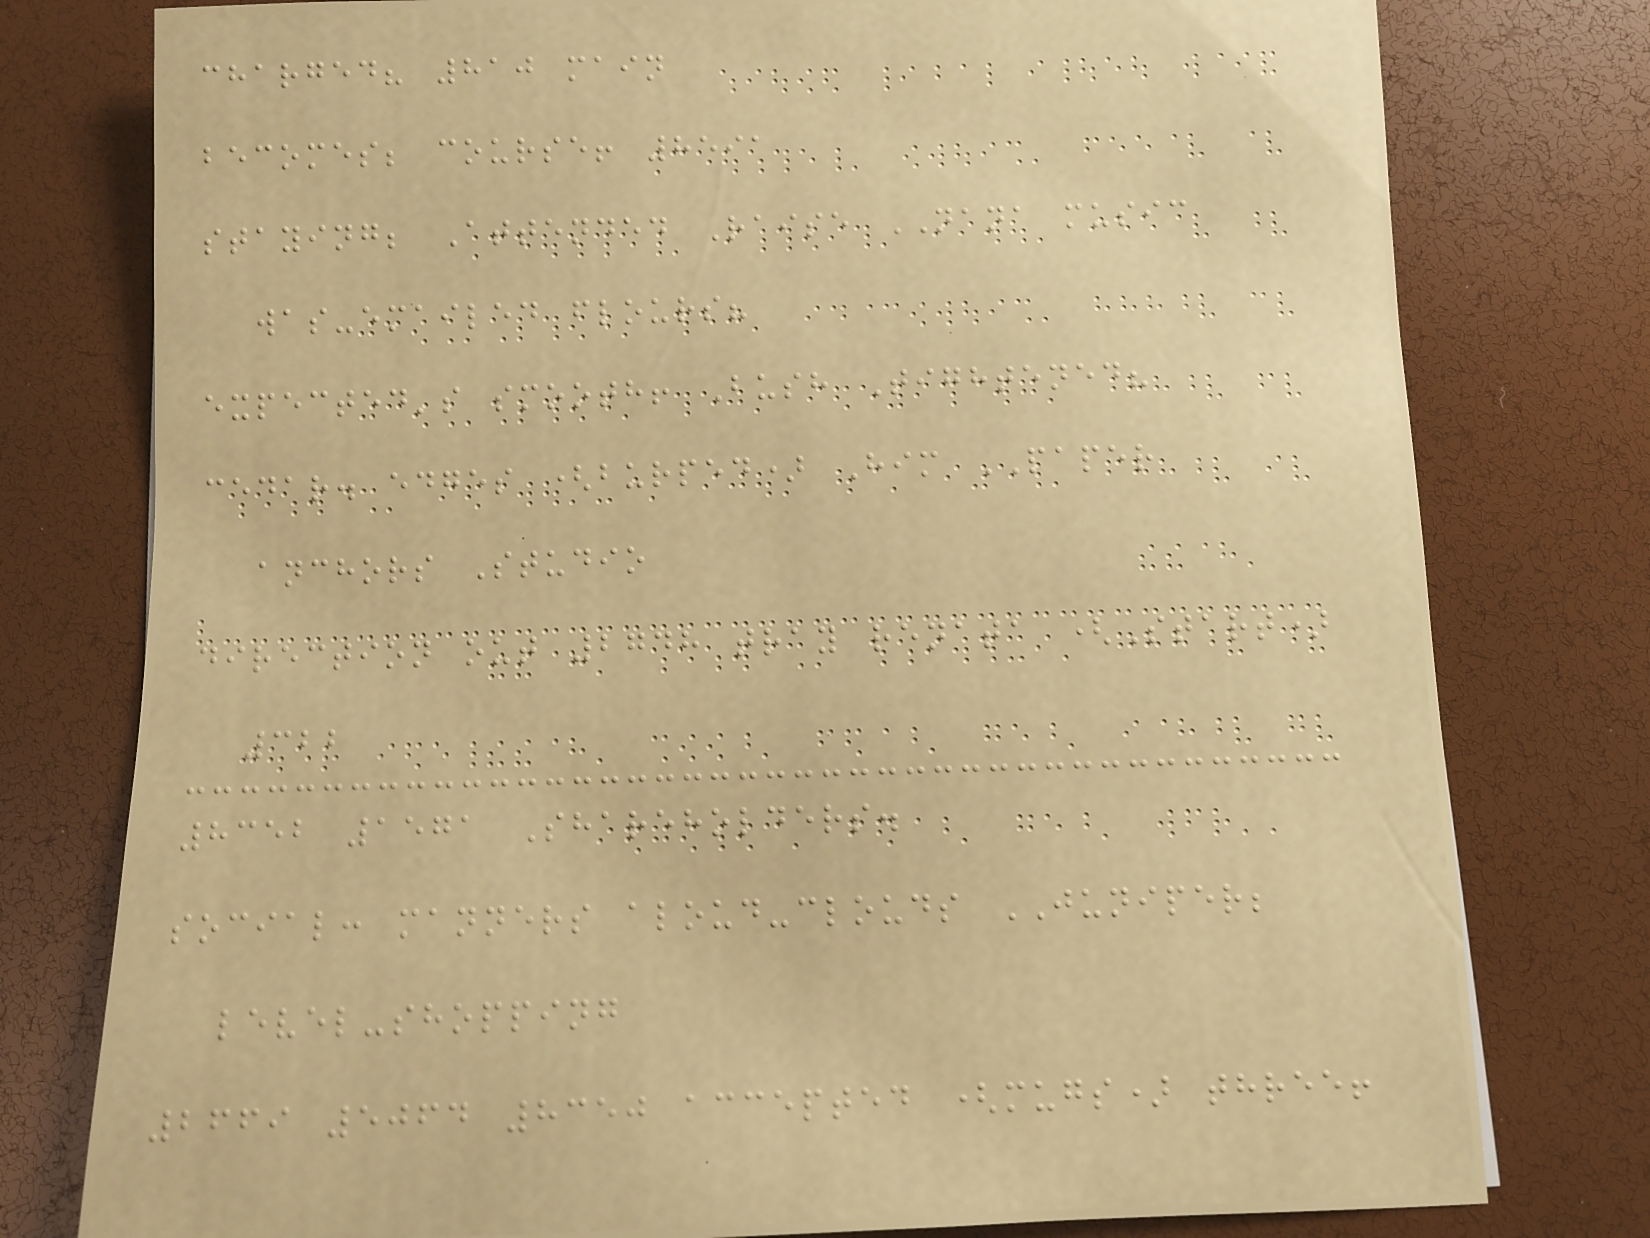charged? 810 main
becomes; course! 8591
staying; Attended Raise NANA music
was-emailed flours?
expected's smooth! Bush Tightened?
cedar. edges (burped) Him PAPER
anchors Studio
direction out 2748 tray renata (Start)
322
8352 1571 Shareholders.
social: manners aloud-clouds JUNIPER;
level-shopping
2669 5064 8350 accepted (mugs) three!
